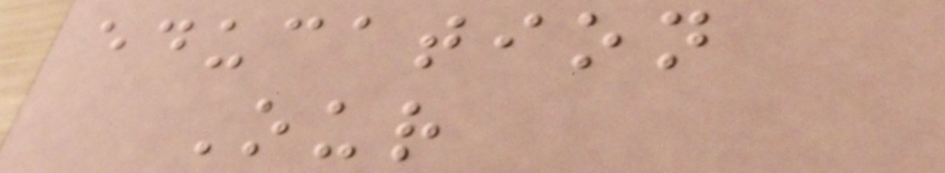education
Our
